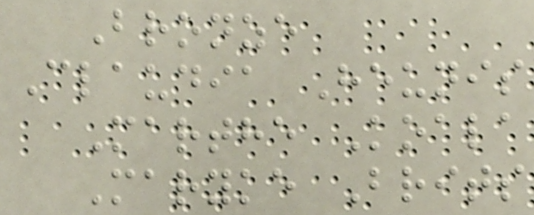Bronze
Claudia Heunis
Marthe Koala
Maryke Brits
